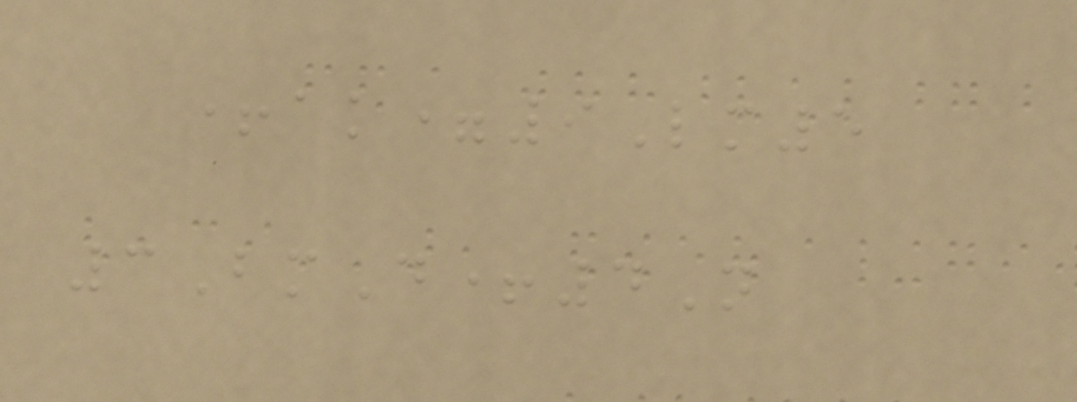+ak=9Lm5
3BmD+4N
